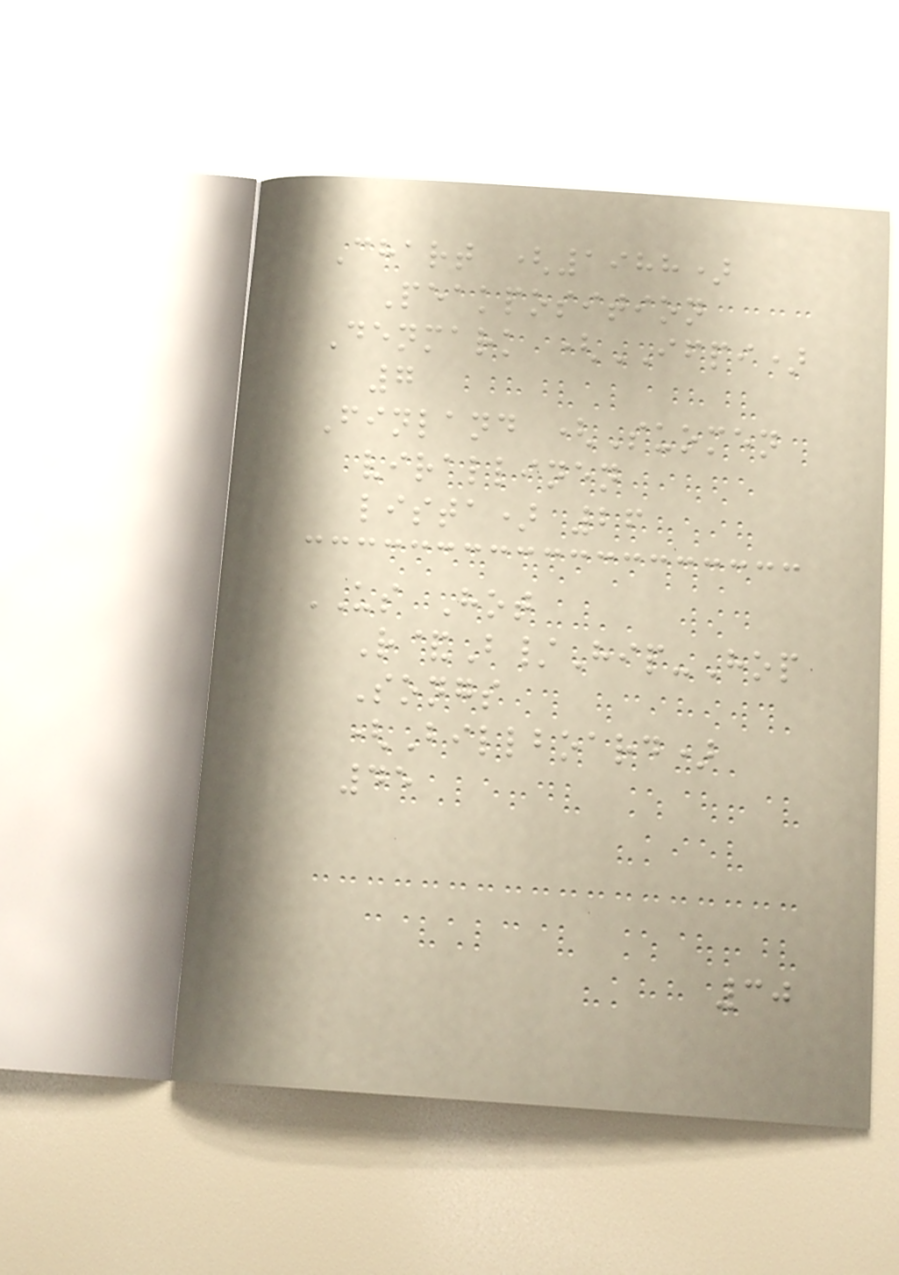Chart (1988)
Peakposition
Denmark (IFPI)
7
Finland (Suomen
virallinen
lista) 26
US Hot
R&B/Hip-Hop
Songs
(Billboard)
45
30
